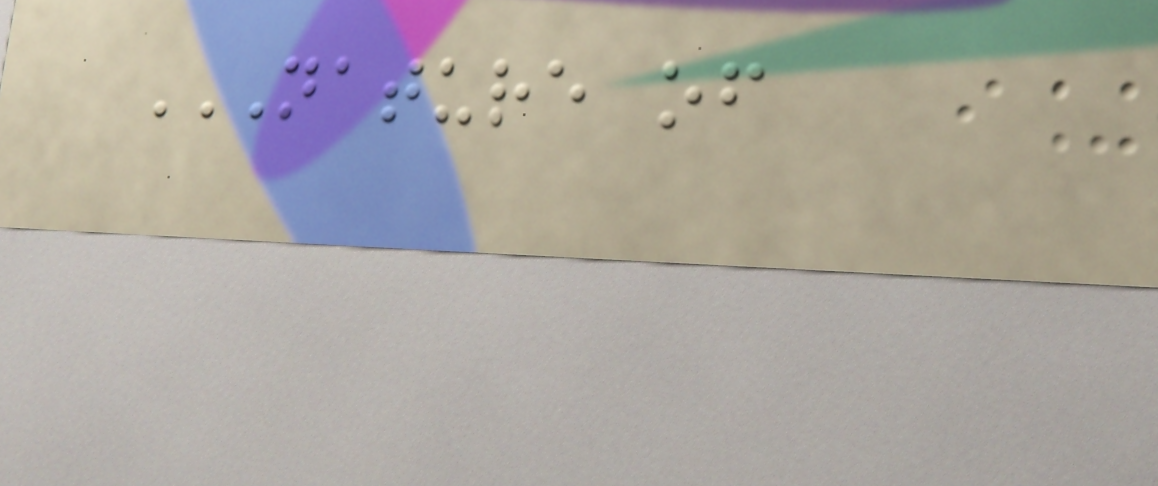NATURE OF
